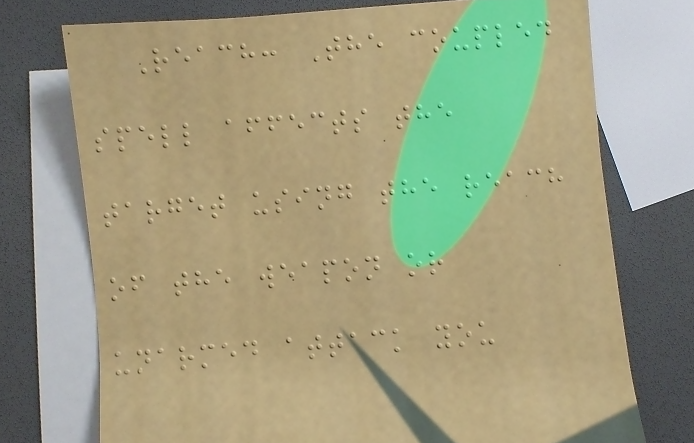Reach: The coupled
spell affects the
target using the reach
of the weapon or
unarmed attack you
